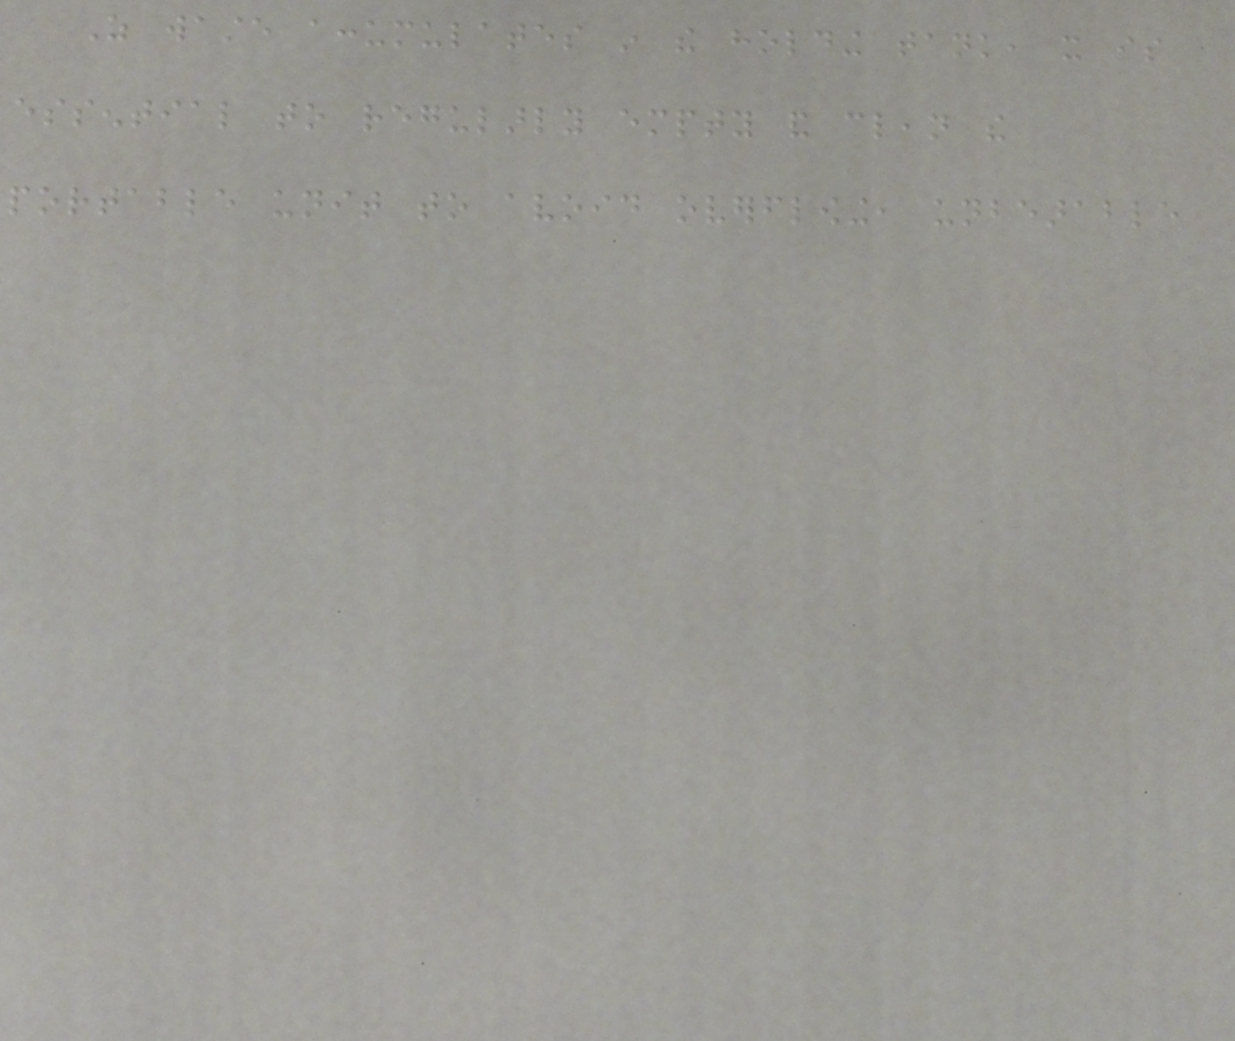As waste accumulates in the holding tank, it is
essential to regularly empty and clean the
portable unit to avoid overflowing, unbearable
